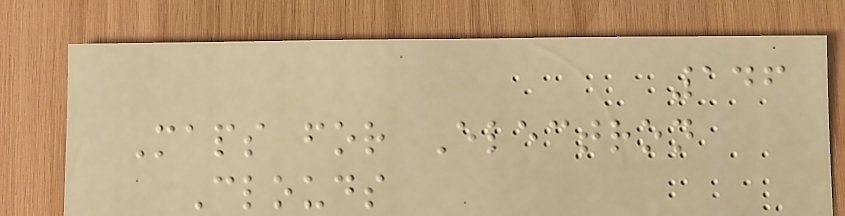146
Maps for Electron
Clouds
